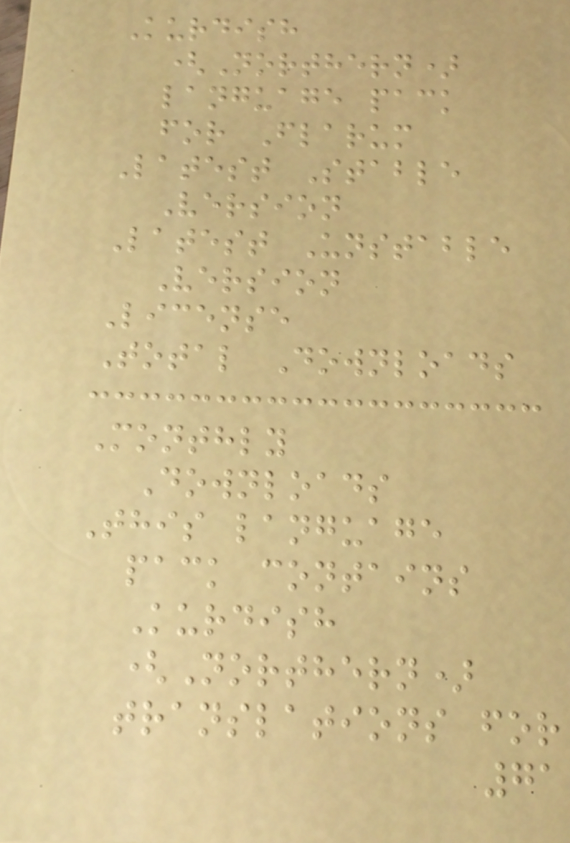Kurdish
(Northern)
language pack
for Flarum
Latest Stable
Version
Latest Unstable
Version
License
Total Downloads
Monthly
Downloads
This language
pack contains
Kurdish
(Northern)
translations for
71
